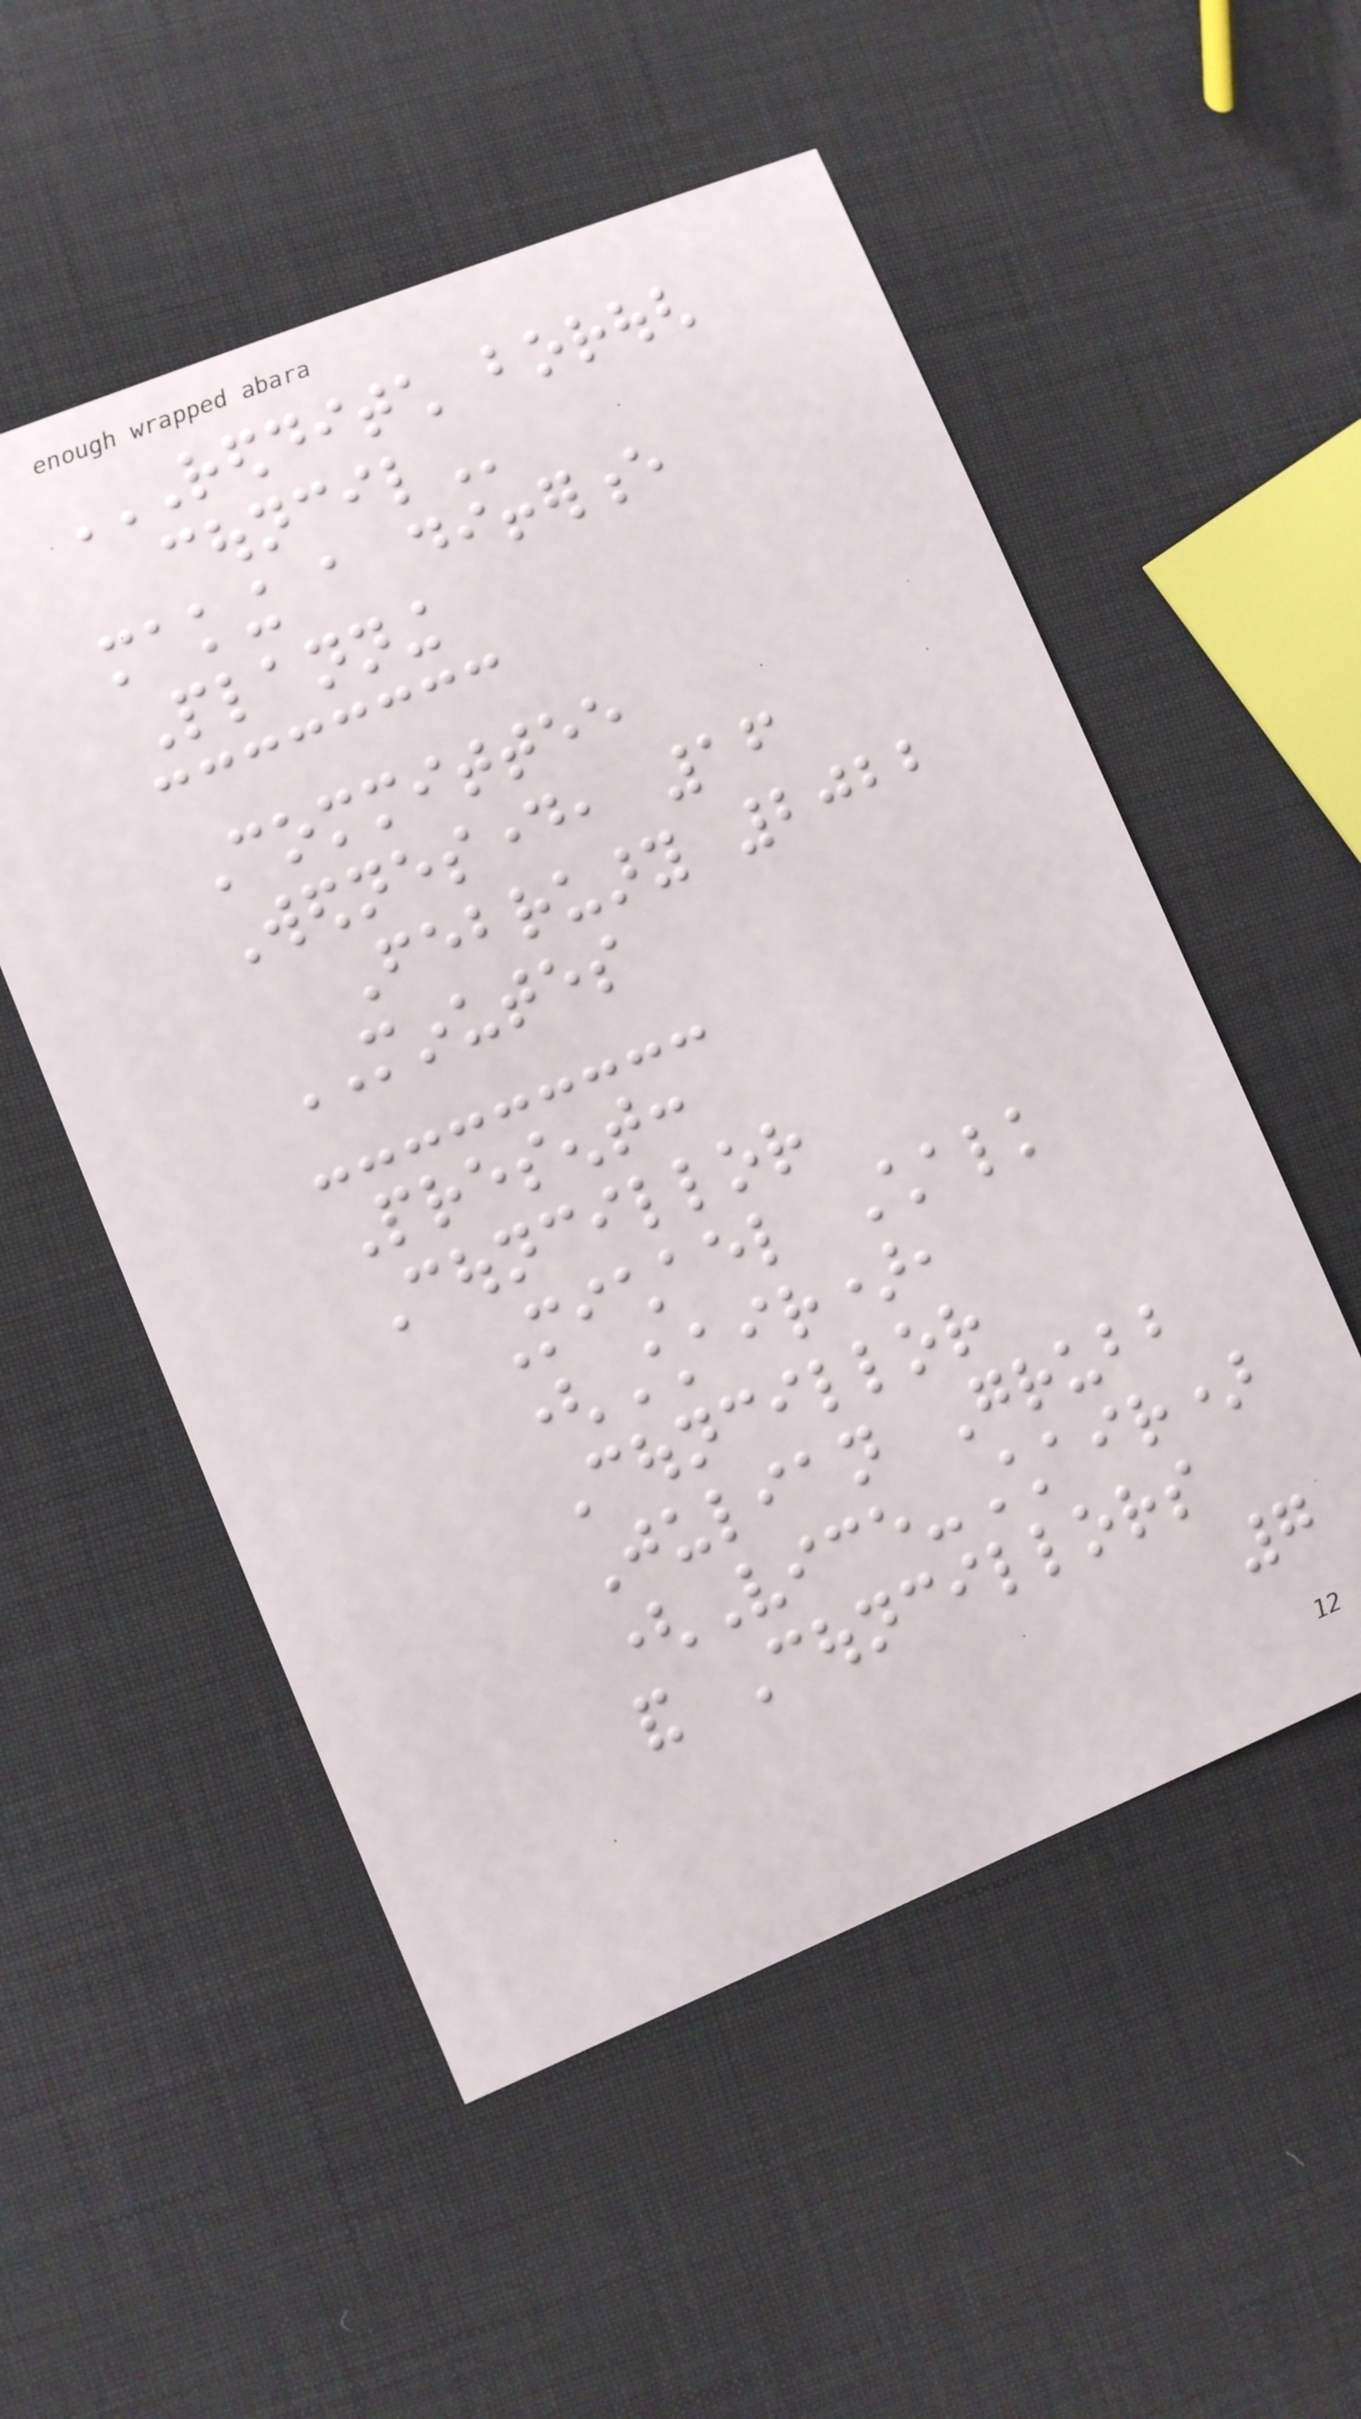REDDITCH BOROUGH
COUNCIL
making a difference
Planning
Committee
Wednesday, 16
February 2022
MINUTES
Present:
Councillor
Michael Chalk
(Chair),
Councillor
Julian Grubb
(Vice-Chair)
and Councillors
7
